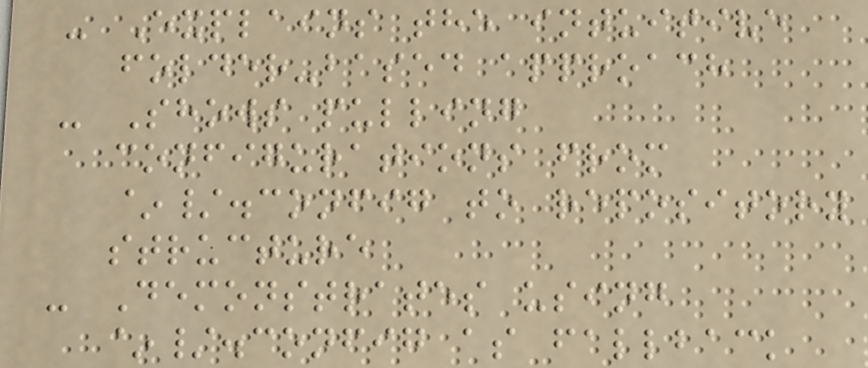- Explains the intuitive
folder-based approach
- Shows pulling
configurations from
~/.config to repository
structure
- Demonstrates using
~/.config as fallback
